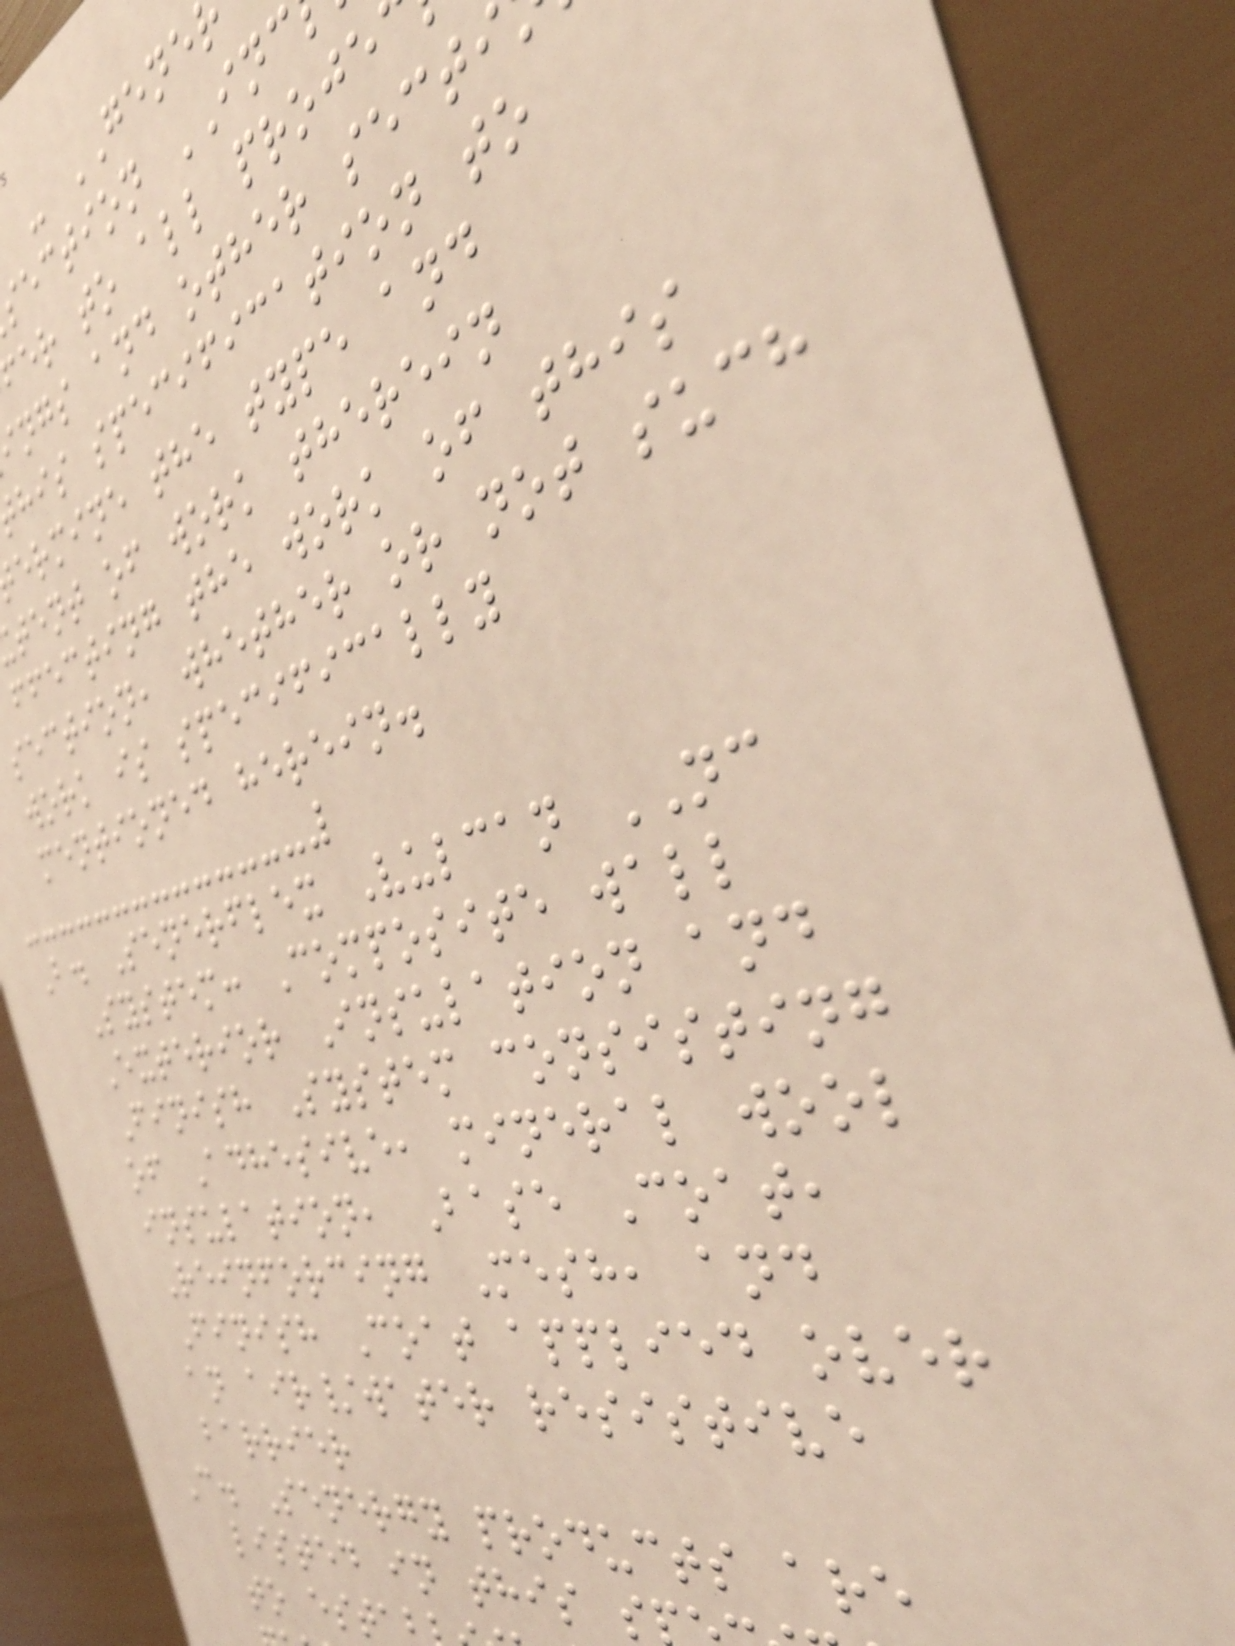- GENE
section INC
er to all proje
ngs and other secti
his specification to
ermine the type and
tent of work therein
ffecting the work of this
section, whether or not such
work is specifically
mentioned herein.
B. Senerflex Vulcan NC
System: Composite wall
Exterior Insulation and
Finish System consisting
of Adhesive, mineral wool
insulation, Base Coat,
Reinforcing Mesh, and
Finish Coat applied over
an air/water resistive
barrier
C. Senergy products are
listed in this s
to esta
